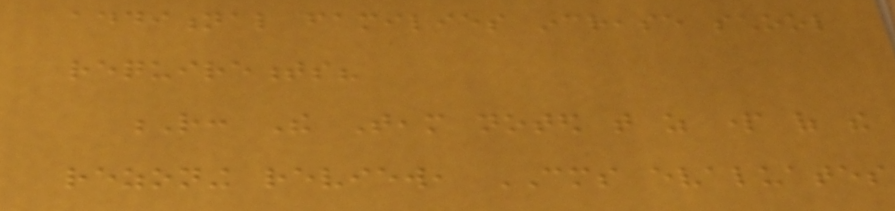additional families increase school
requirements?
R: The Team noted that as part of the
rezoning review, CMS evaluates
